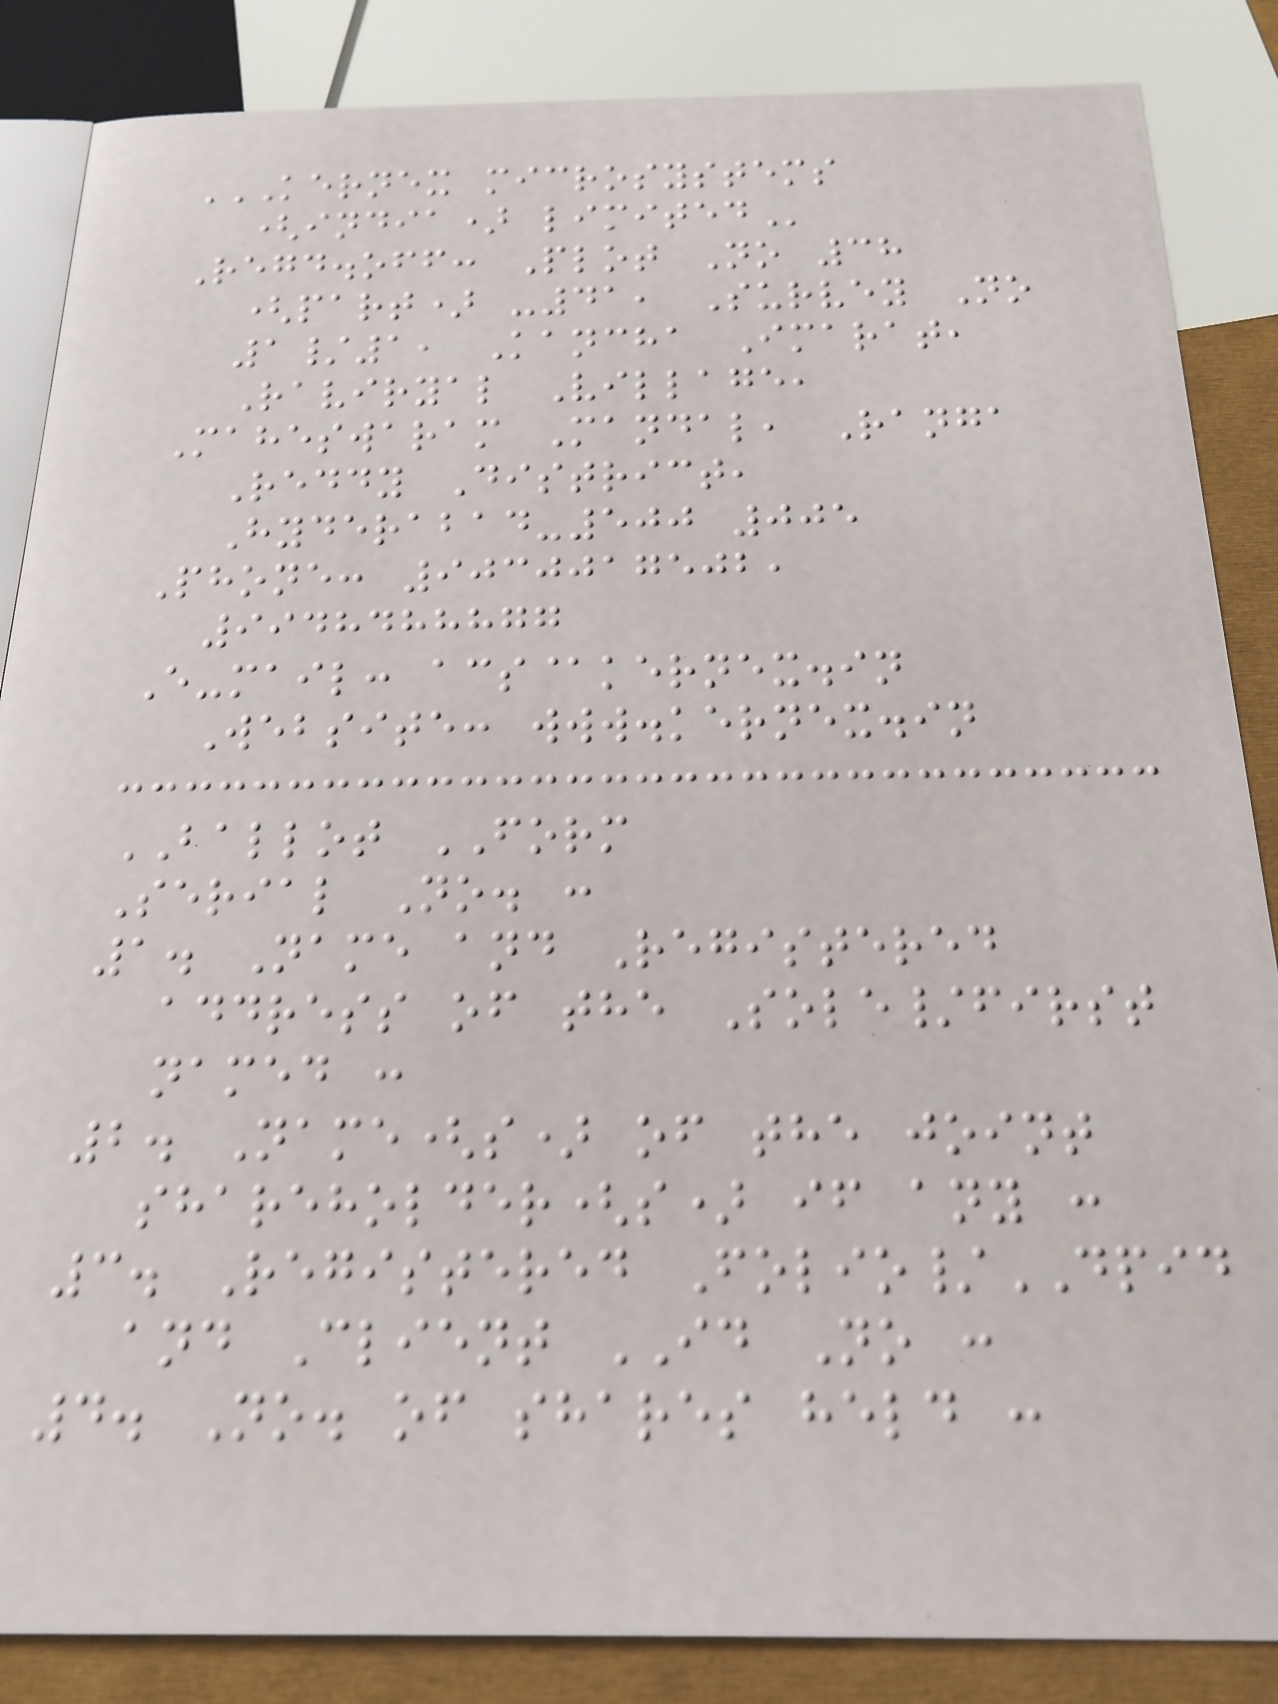KERNEX MICROSYSTEMS
(INDIA) LIMITED
Regd.off: Plot No 38
(part) -41, Survey No
1/1, Kancha Imarat,
Raviryal Village,
Maheswaram Mandal, Ranga
Reddy District,
Hyderabad-500 005
Phone: 9030017502,
9948488877
E-mail: acs@kernex.in
Website: www.kernex.in
BALLOT FORM
Serial No. :
1. Name and Registered
address of the Sole/first
named :
2. Name(s) of the joint
shareholder(s) if any :
3. Registered Folio/DPID
and Client ID No :
4. No. of shares held :
